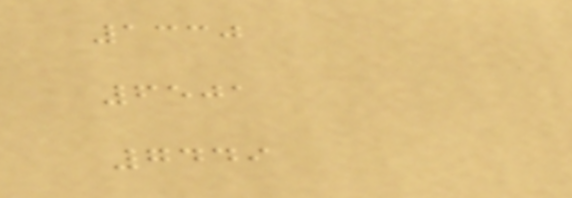1330
6501
7449
